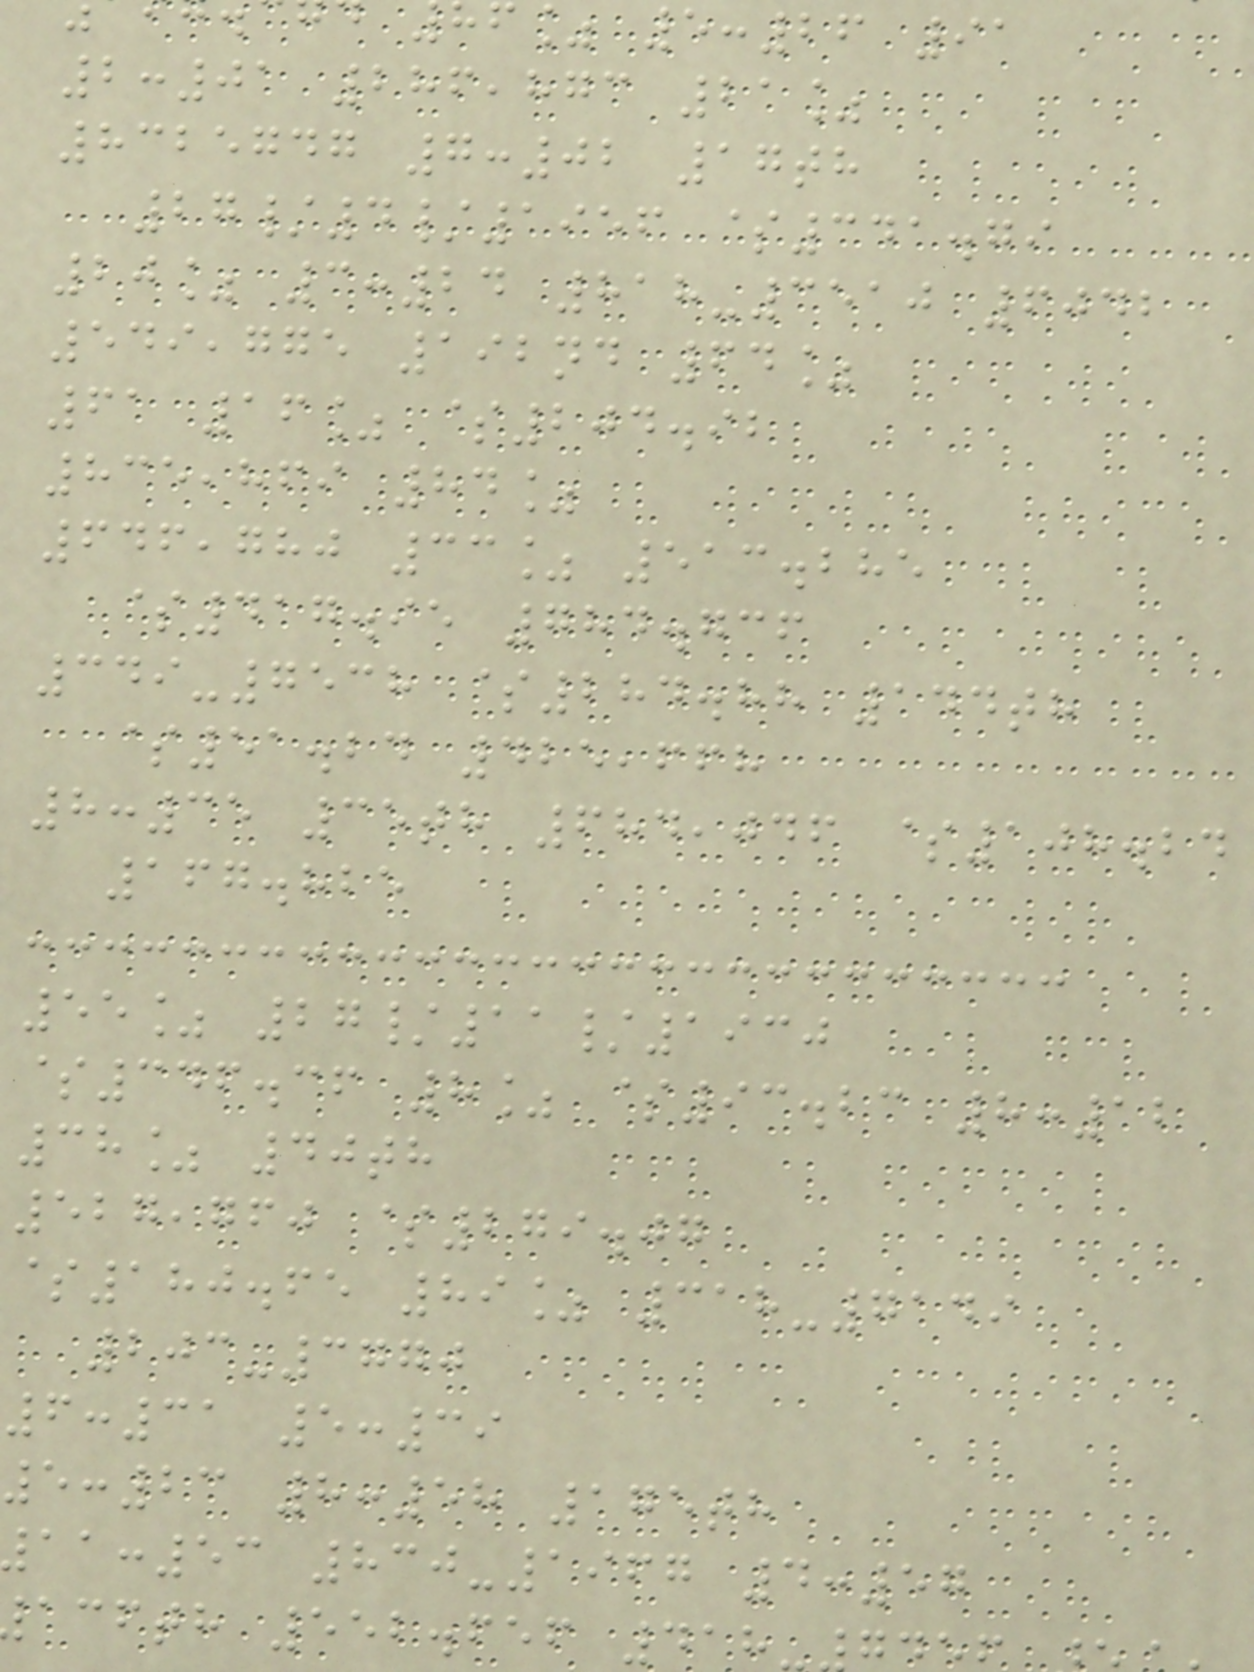f% 5:26 91
2:01 286,873 21%
8325747 7:02 17th
27/4/1956 $341.79
20% 3:24 818-3510 6042
549,775 192nd 64%
61 16% $204.92
835,869 84%
646,780 33% 513.285
$417.95 784.736
349-7538 $284.88 144th
$51.24 425,668
8:35 35th 684,046 $108.24
167.825
55% 27/11/1930
$346.36 8% $93.23 8:12
38% 40th
527,760 $279.07
$180.65 89% 318-7149
203-3770
6:31 5:39
5:23 8:58 175th
:53 830-1967 4:57
acfth 552.656 418
